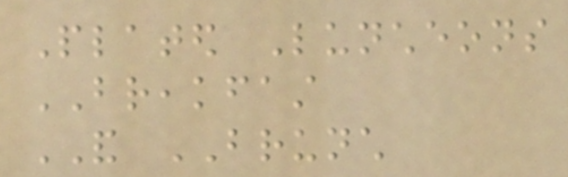Plated Luncheons
BREAKFAST
AND BRUNCH
